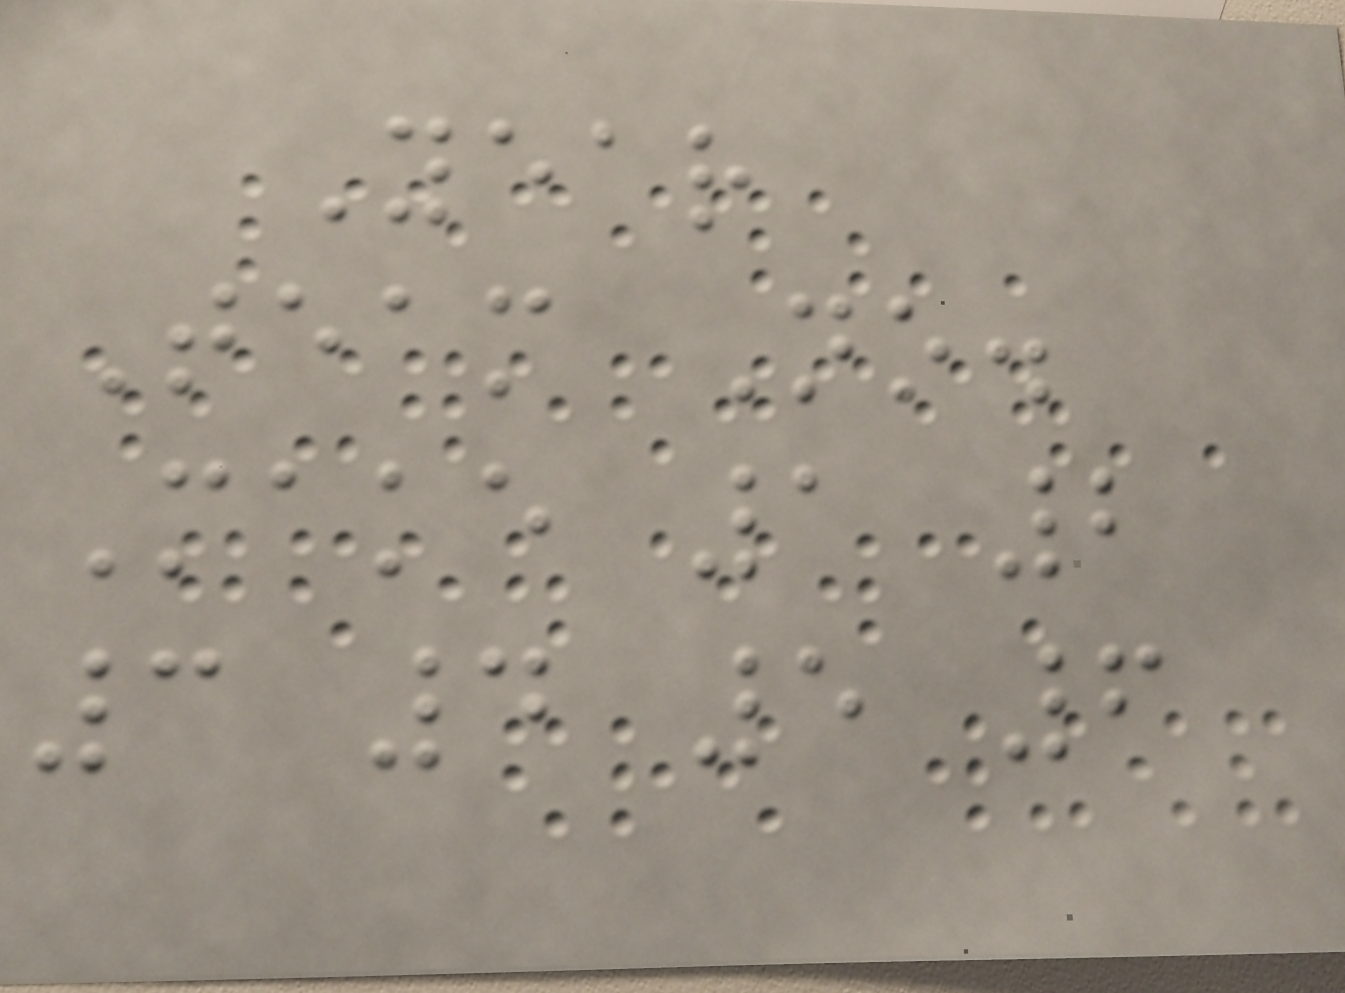Year
Team No.
Make 1 2
3 4 5 6
